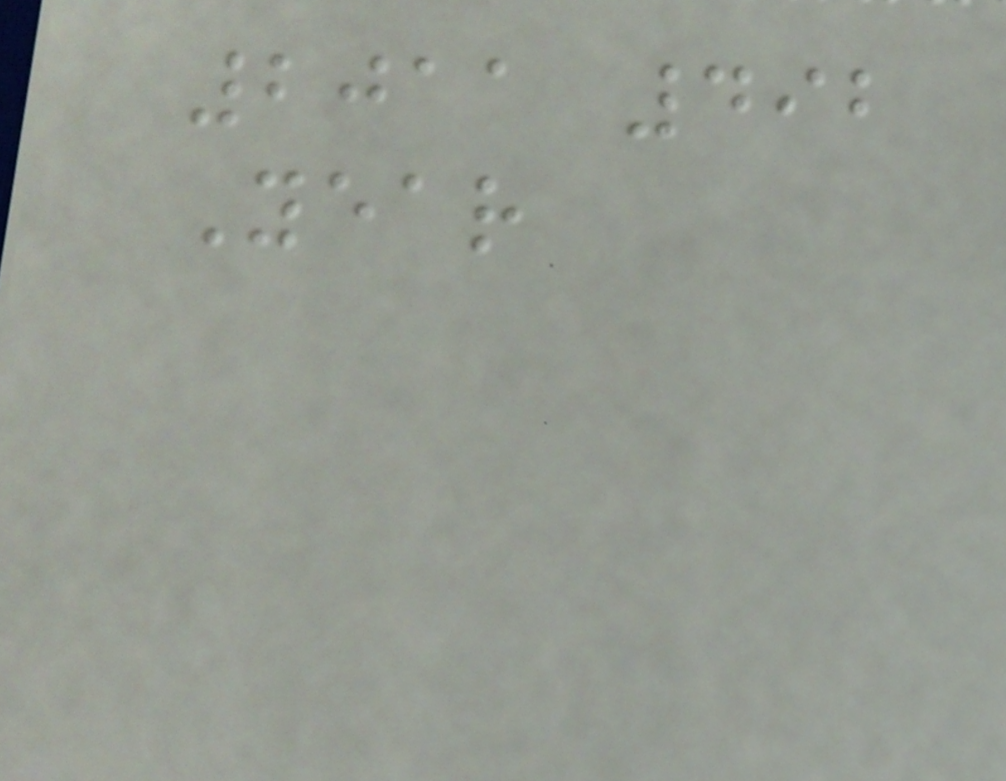2011 492
Year
